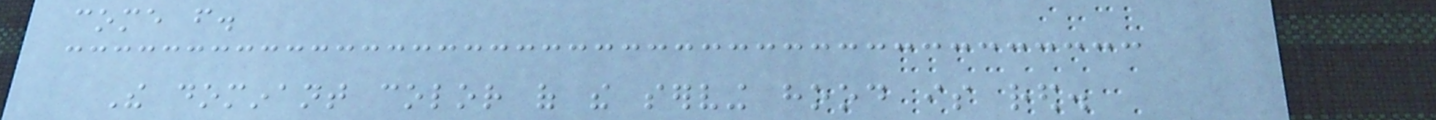come from.
The dominant color of the serving hood is red.
